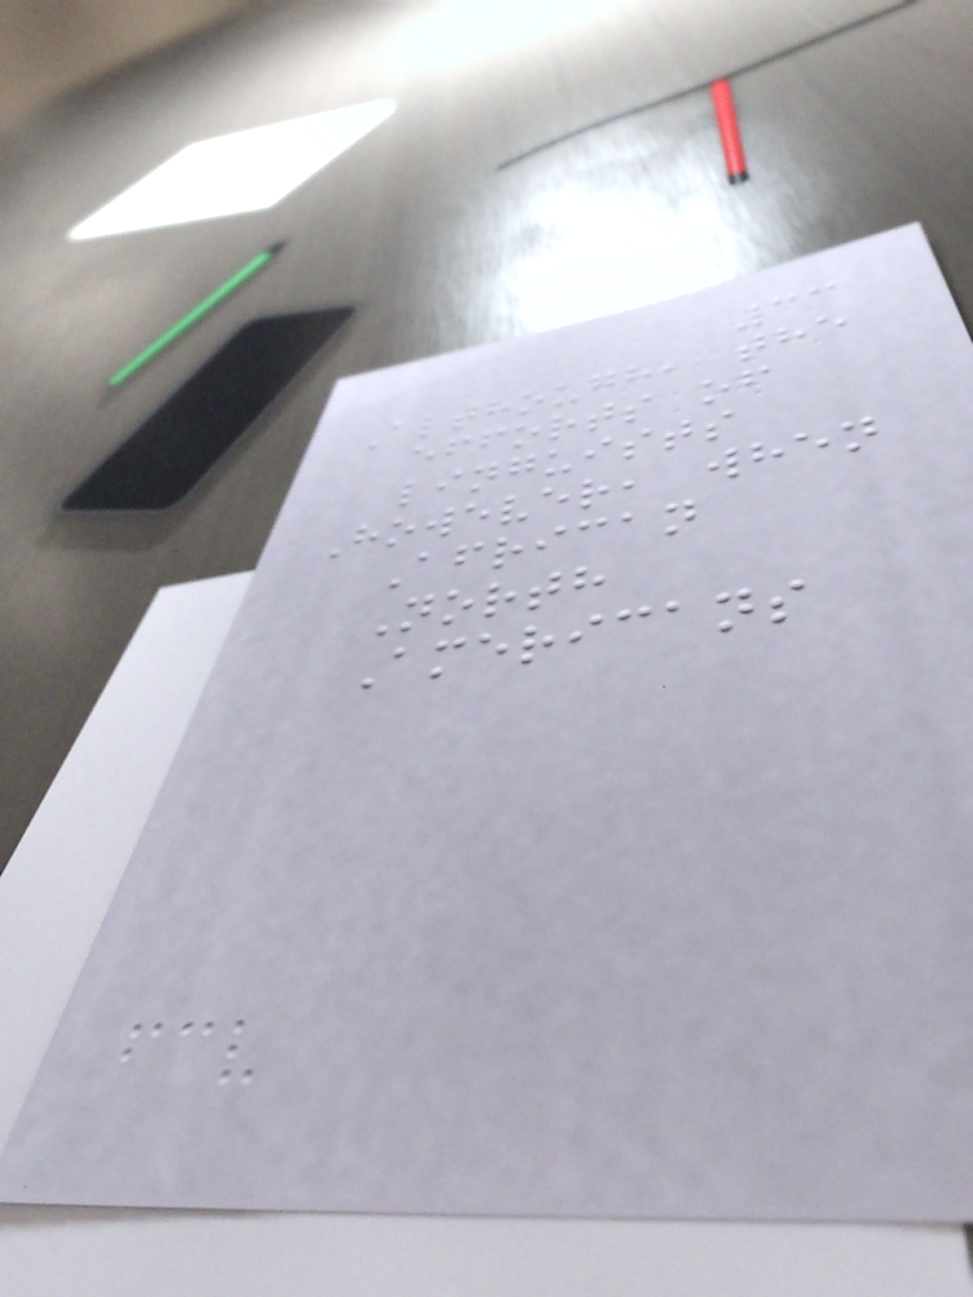33
Although, the
efforts of
linguists
However, when
African
North
Americans
